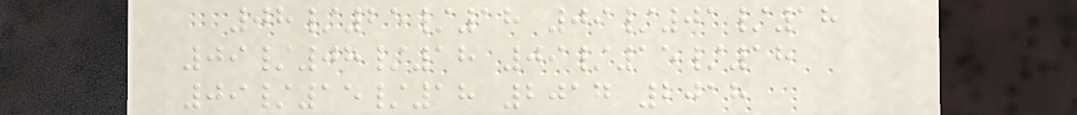08/25/18 09/01/18
09/08/18 09/15/18
09/15/18 2017 2018
